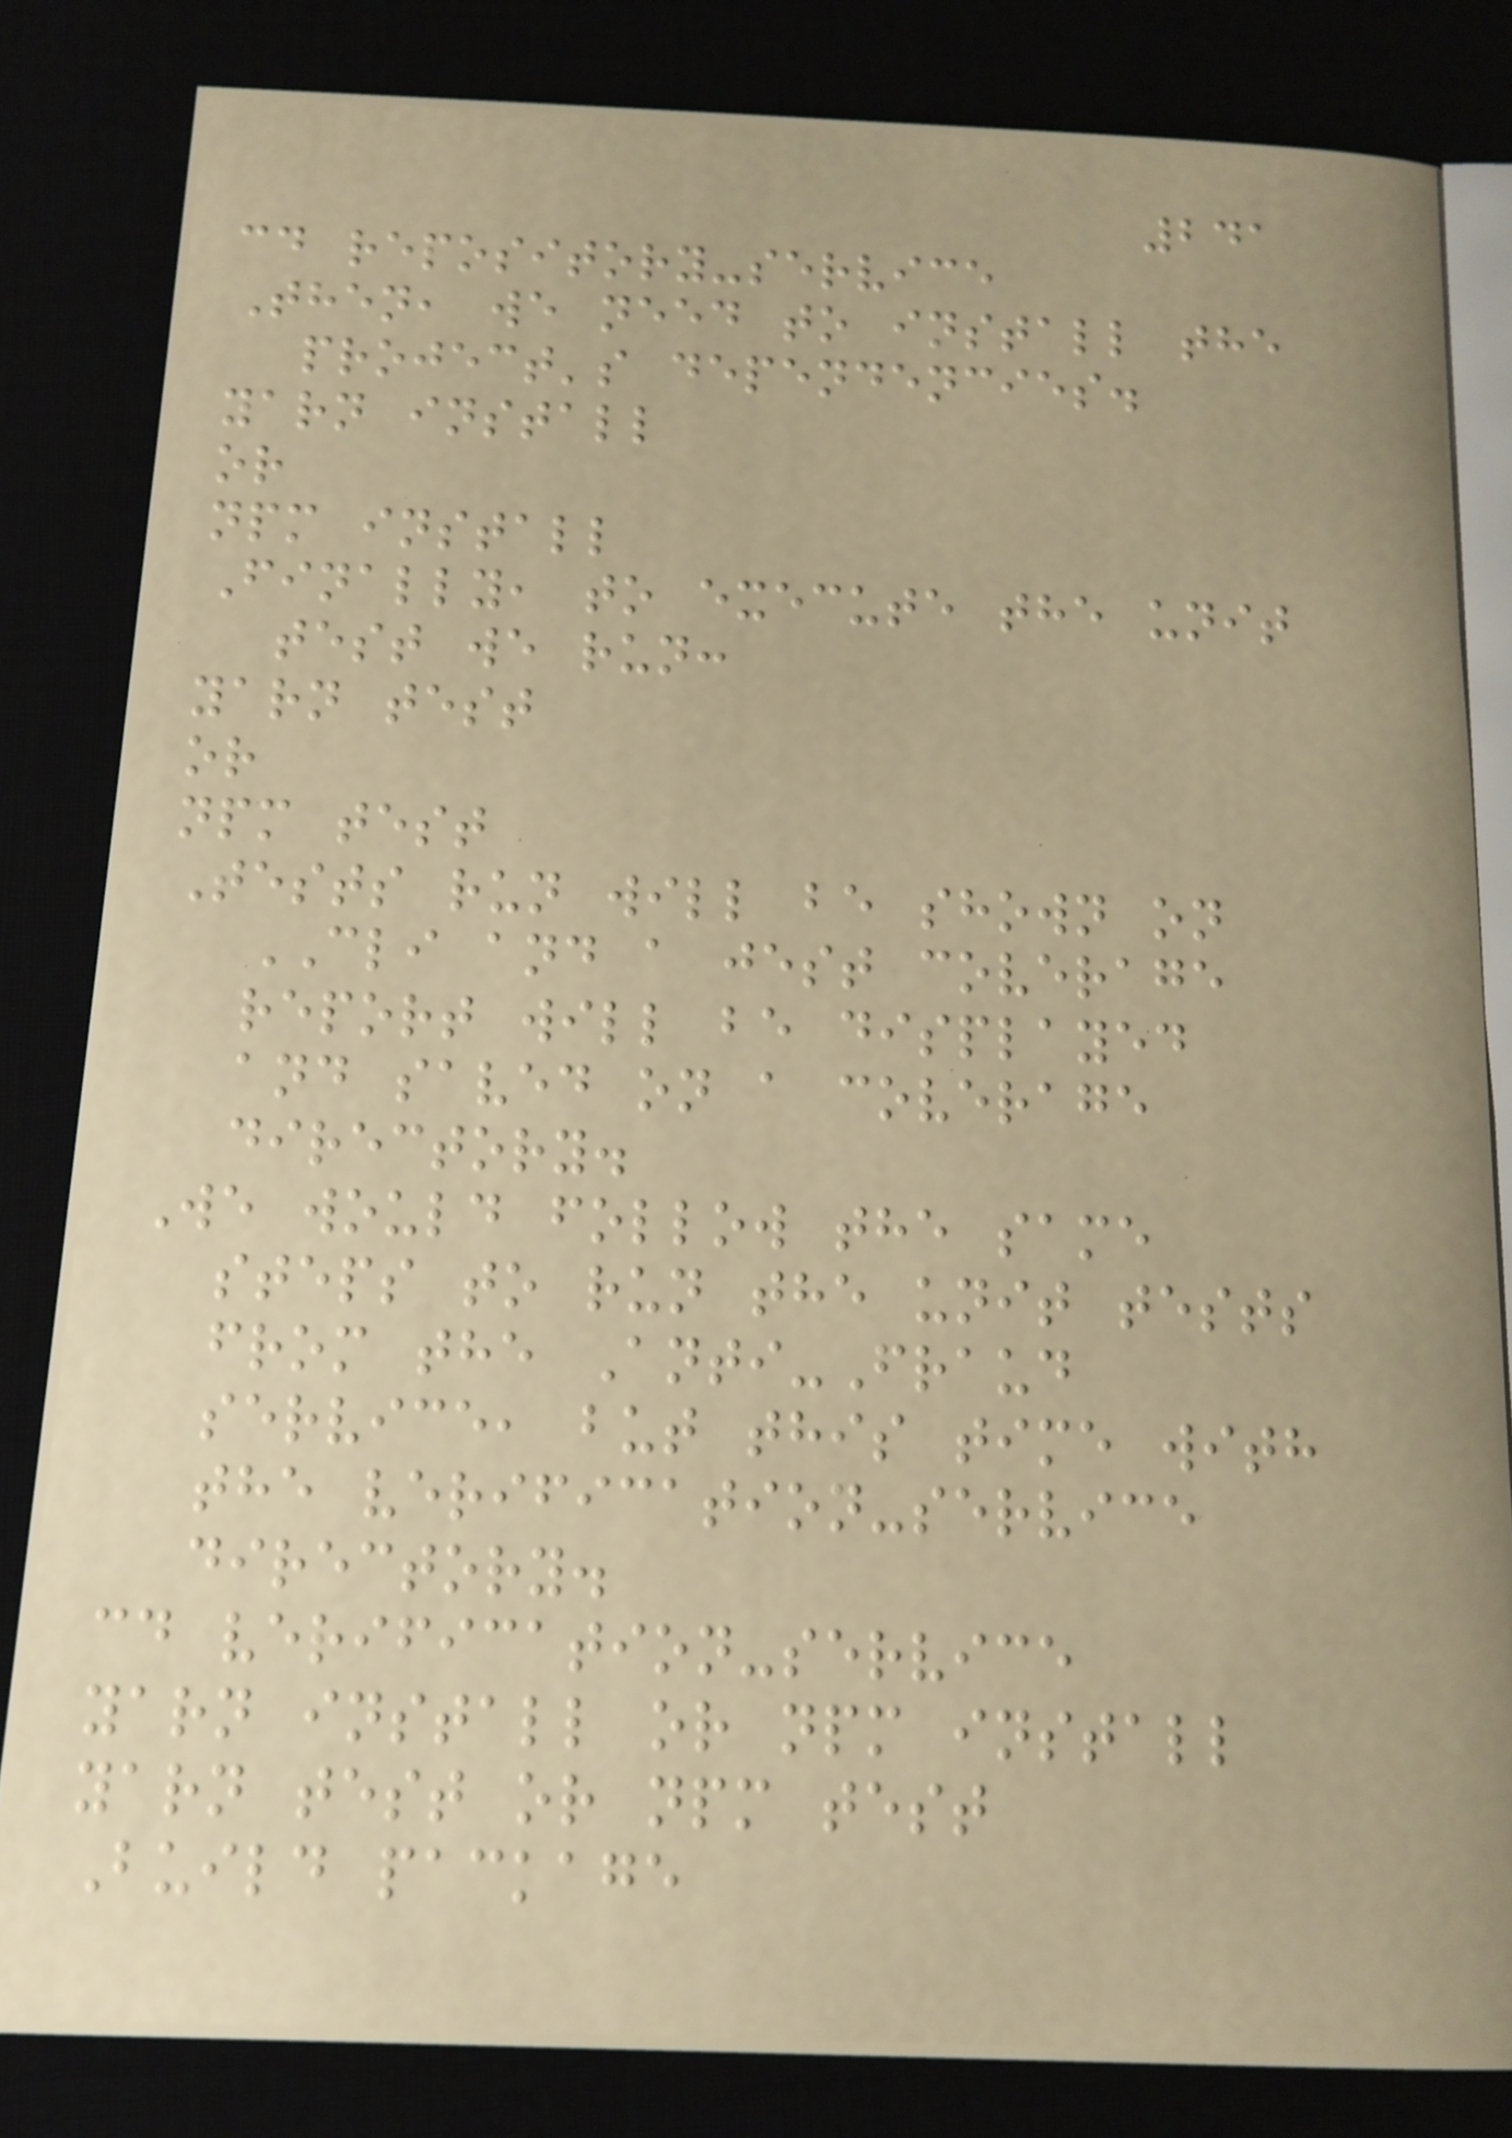241
cd repository-service
Then, we need to install the
project's dependencies.
yarn install
or
npm install
Finally, to execute the unit
test we run:
yarn test
or
npm test
Tests run will be shown on
CLI and a jest coverage
report will be displayed
and saved on a coverage
directory.
We would follow the same
steps to run the unit tests
from the Anti-Fraud
service, but this time with
the verification-service
directory.
cd verification-service
yarn install or npm install
yarn test or npm test
Build package
